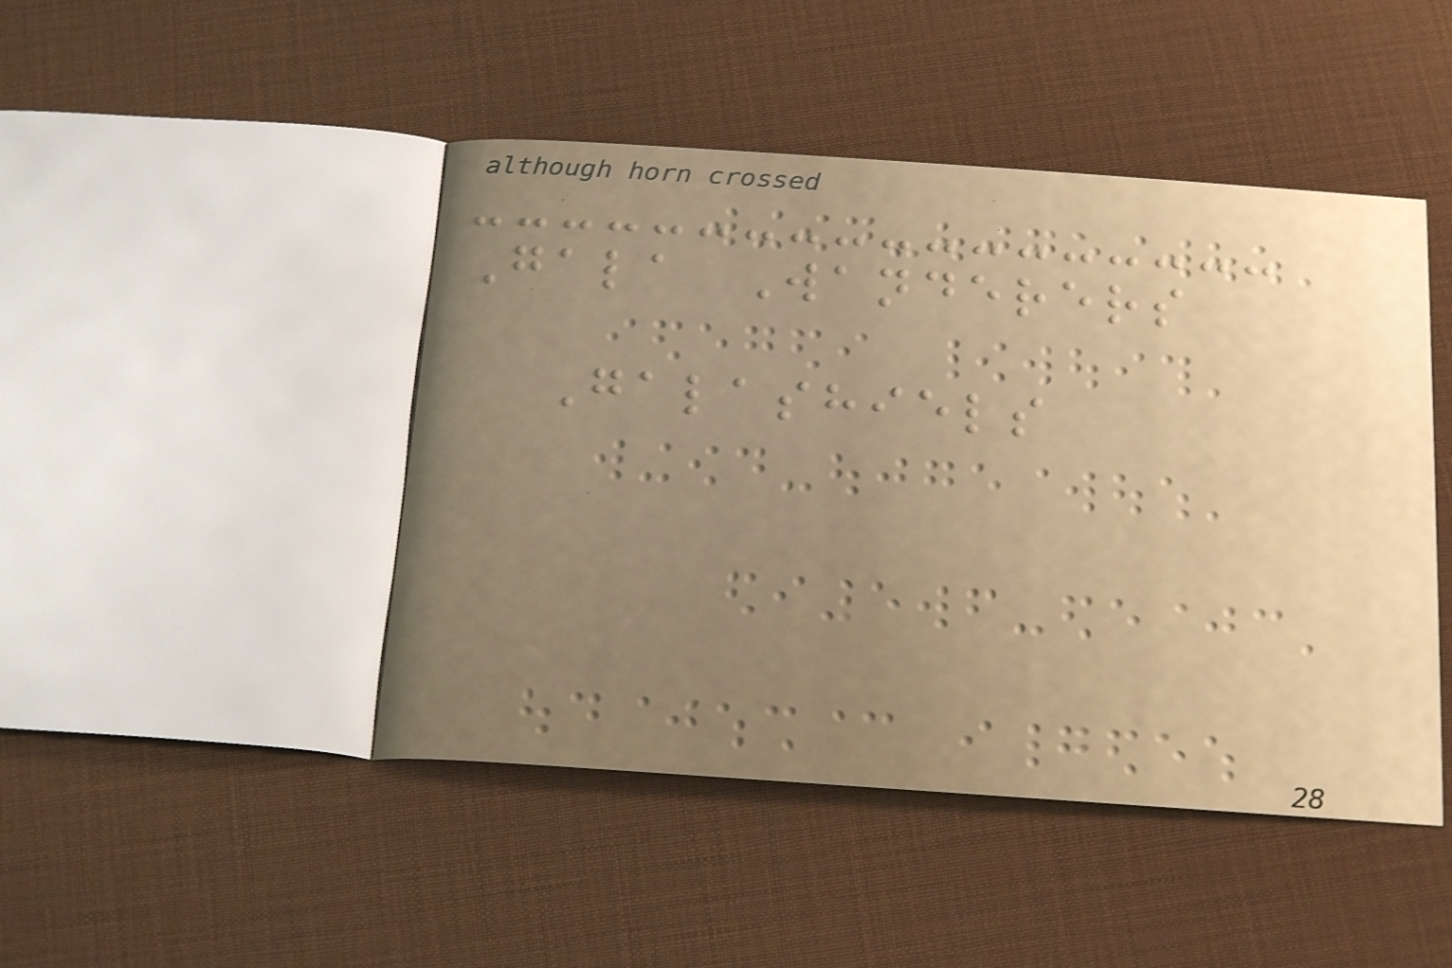Gala Wanderers
Galashiels
